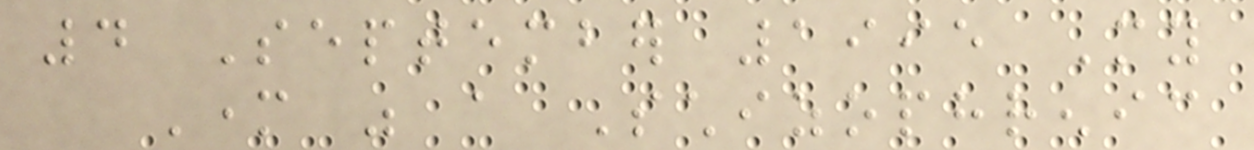4 September 1995 My
Mother was a Schizophrenic
